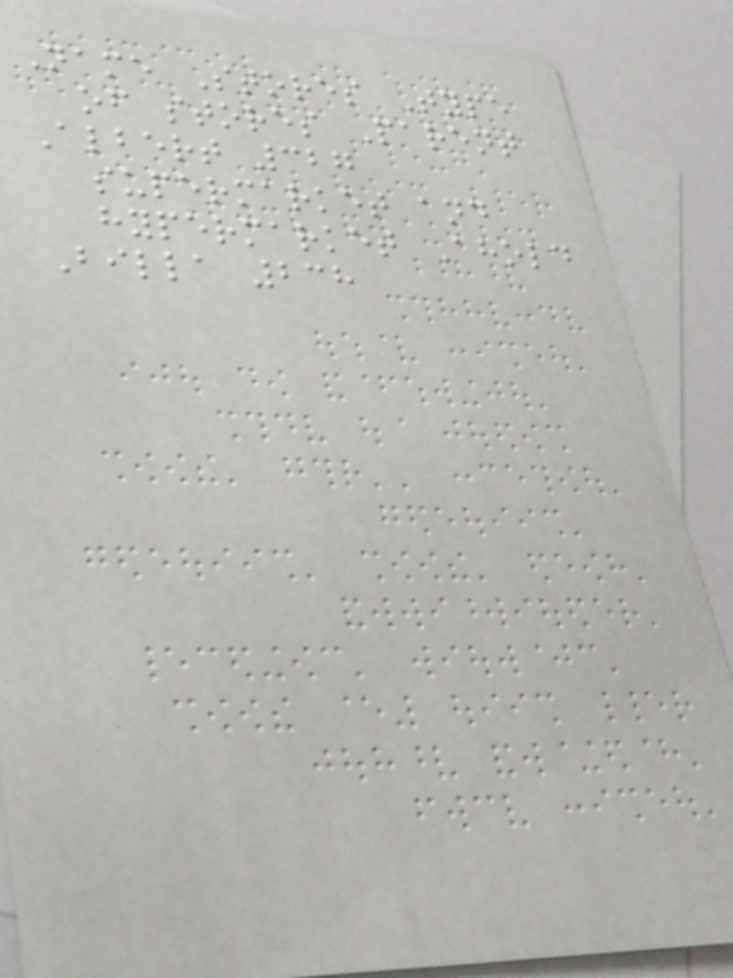Name Stores Type
of stores Parent
Albert 327
supermarket and
hypermarket Ahold
Billa 238
